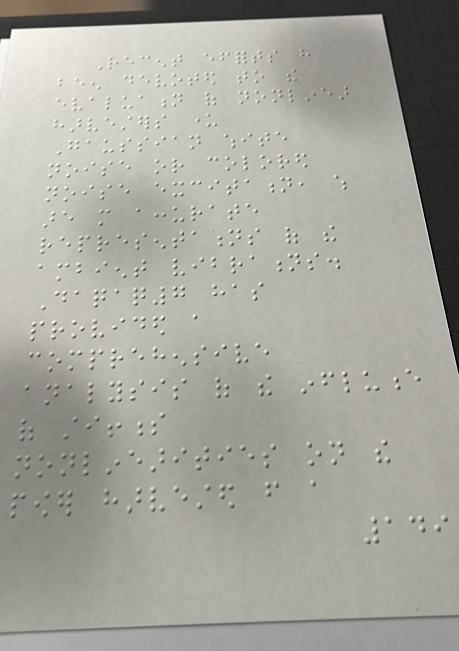Recent efforts have
been devoted to the
evaluation of nonlinear
harvesters under
Gaussian white
noise or colored
noise excitation, which
are more accurate
representations of the
ambient vibrations.
Daqaq7 has
provided a
comprehensive
analysis of the influence
of stiffness
nonlinearities on the
power harvested from a
149
